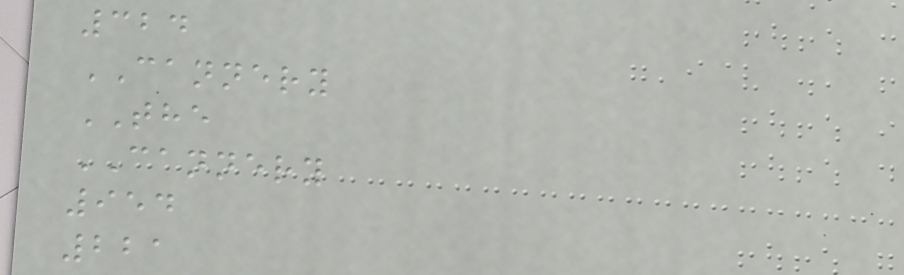324
CANNERY
THE
CANNERY
954
221
